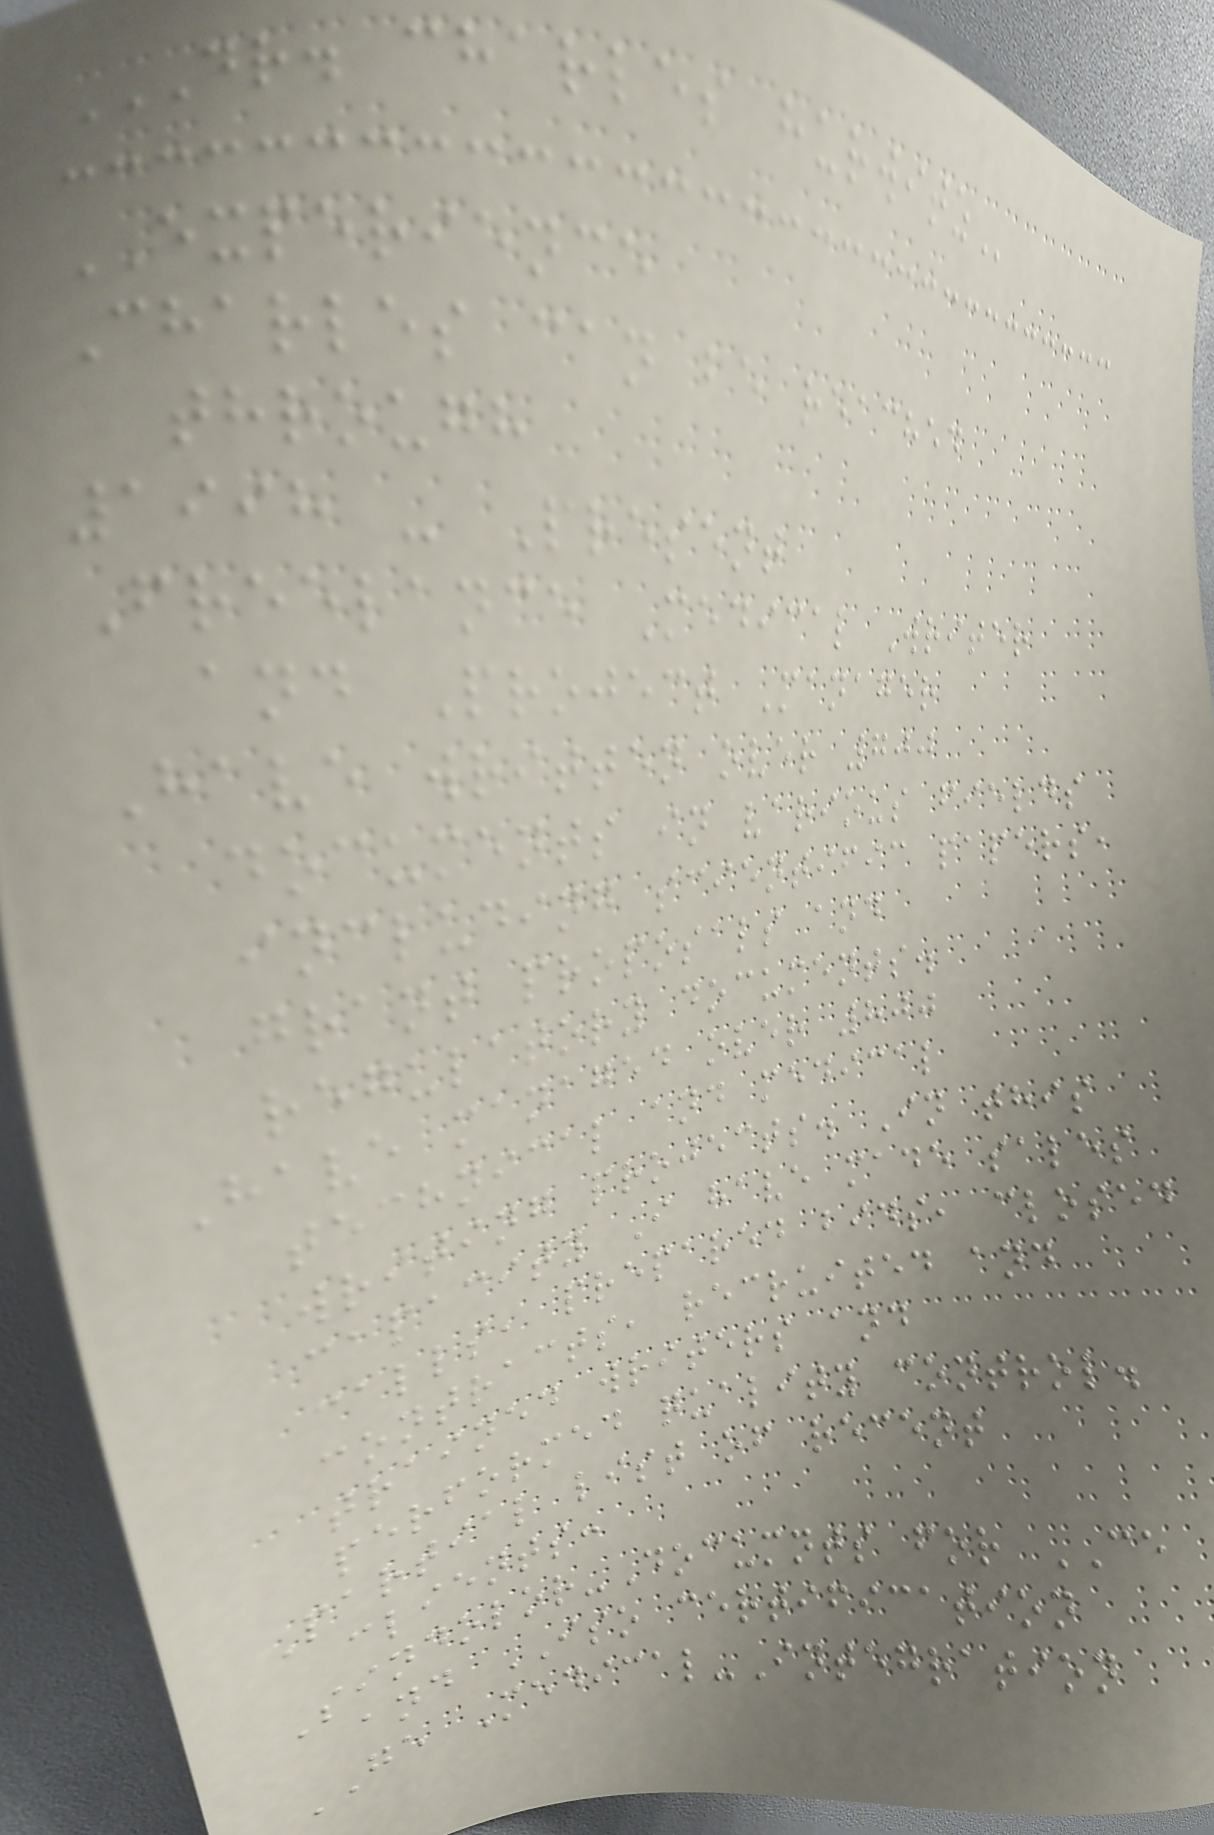DR. CHARLES HURWITZ
EXPERIENCE
Charles can be reached
through
1998 - Present
Freelance Medical Writer
and Project Manager
Have written over 700
documents in various fields
including scientific papers,
grant proposals and
regulatory documents.
Have managed over 800
technical and medical
writing projects. In this
capacity I have made sales
calls, prepared bids, closed
contracts, recruited and
trained writers and
performed quality control.
Partial list of recent
clients:
Sindolor-Documnts for CE
and ISO certification
GE Medical-Integration
